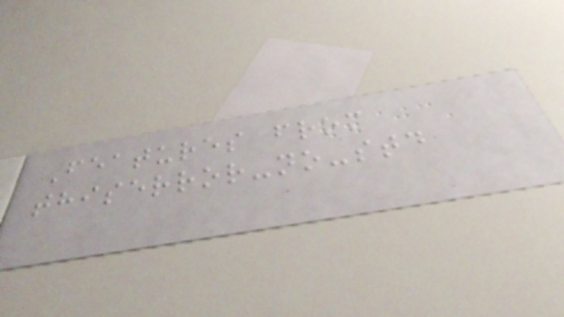Features from
thiserror-no-std
